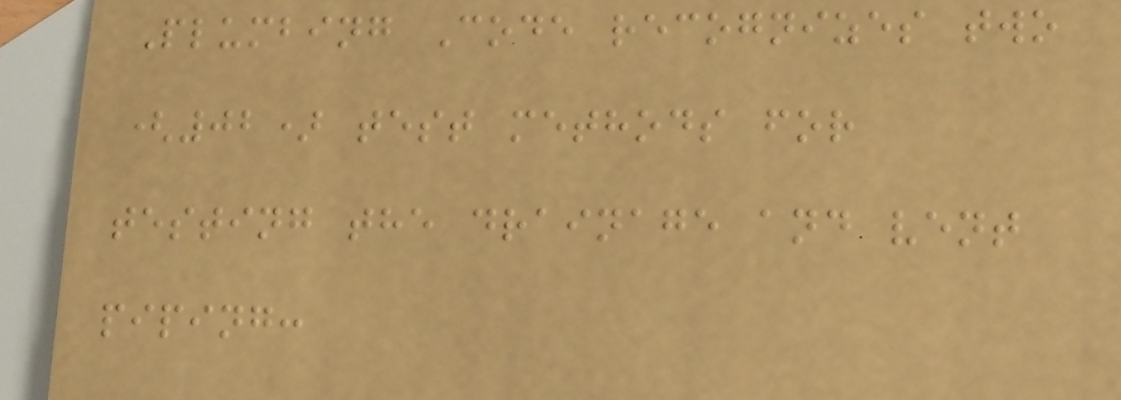Plumbing Code recognizes two
(02) test methods for
testing the drainage and vent
piping:
